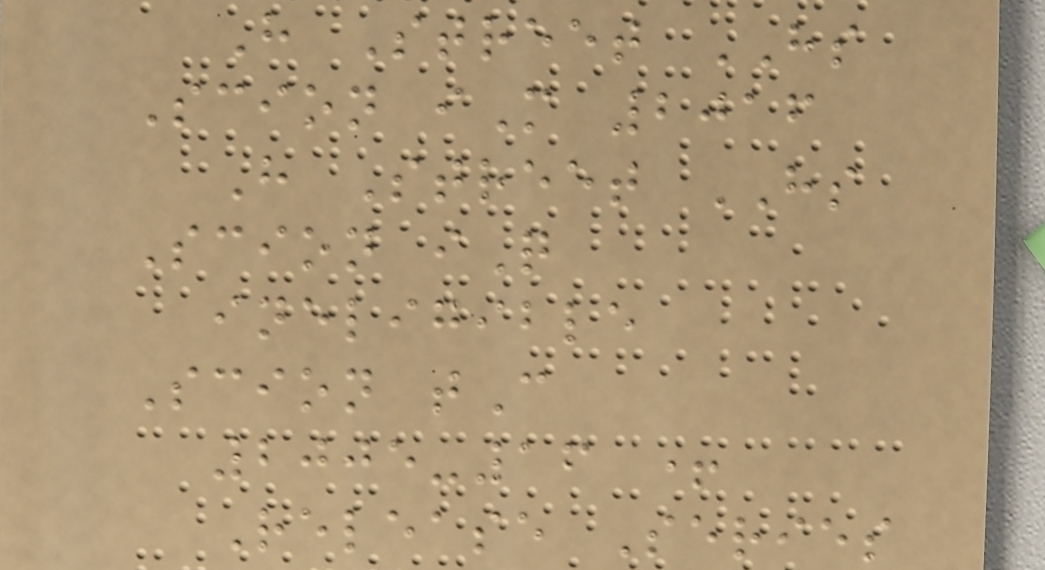H Street HS
Scion iM 2016
H Street HS
Scion iQ
ineligible
Scion tC
2005-16 +
Release Series
